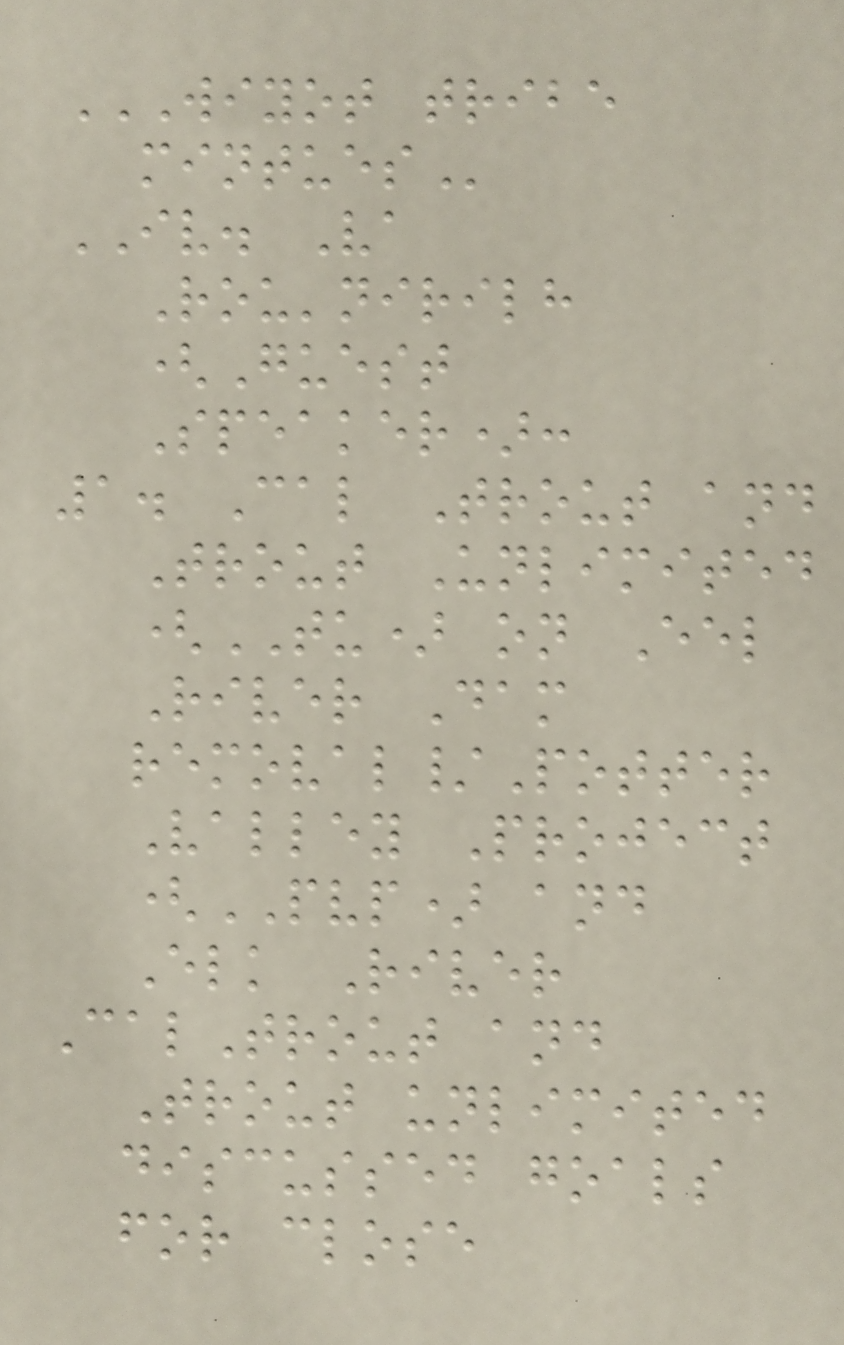WIYOT TRIBE
MINTUES
IV. Va
Rou'nirilh
(Guest
Speaker):
1. Cal Trout and
Trout Unlimited
(TU) on Eel
River Dam
removal/Potter
Valley Project
(PVP) and
Elk River
CalTrout and
Trout unlimited
discussed goals
for close
